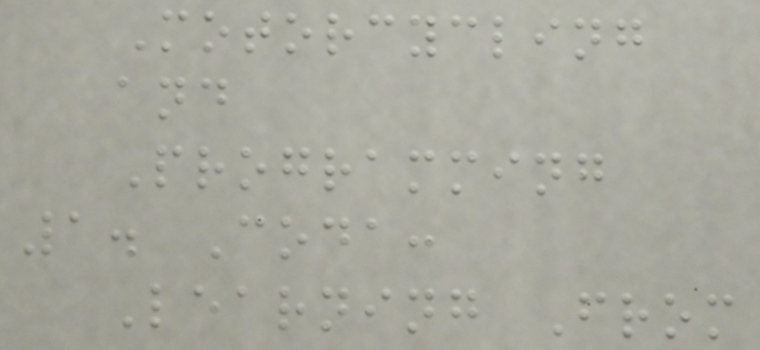Motorcycling
and
Programming
1. Coda:
Learning From
